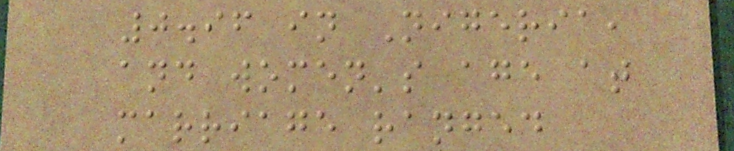0.96 in Nigeria,
and women's age at
marriage ranged
